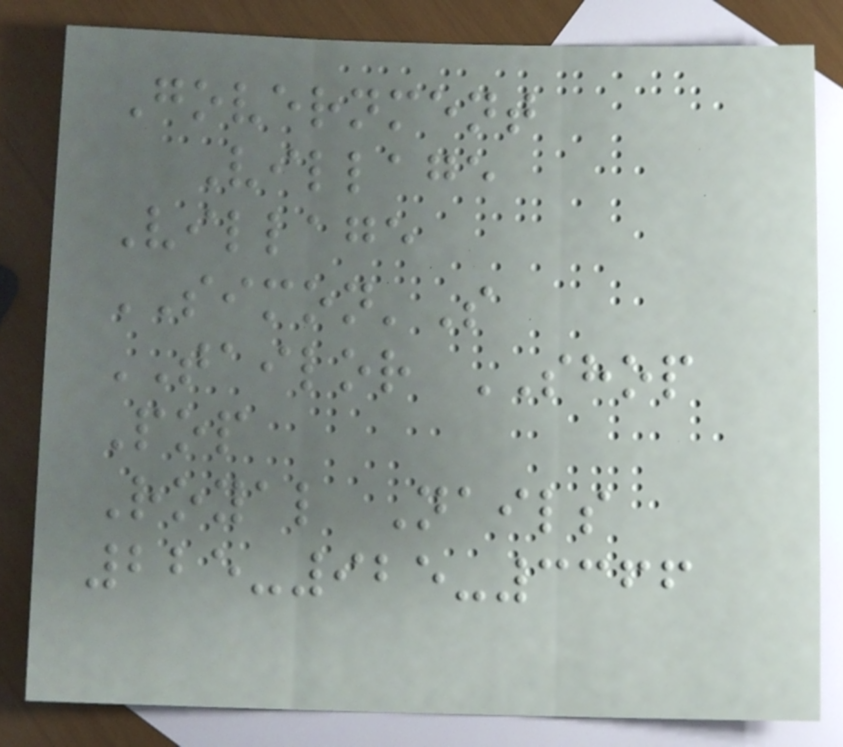Government
Village
Village
SIMON'S
TAILOR SHOP
Pop
Royal Nails
225-925-3366
